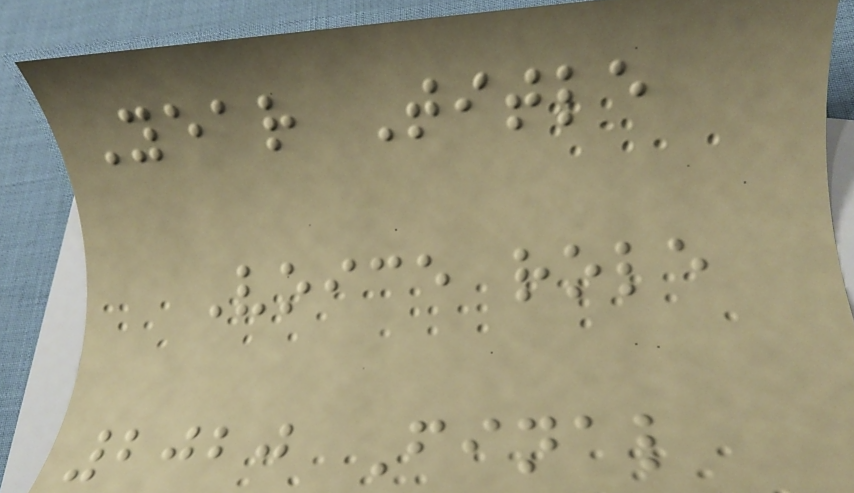Year Title
Voice role
2020 Final
